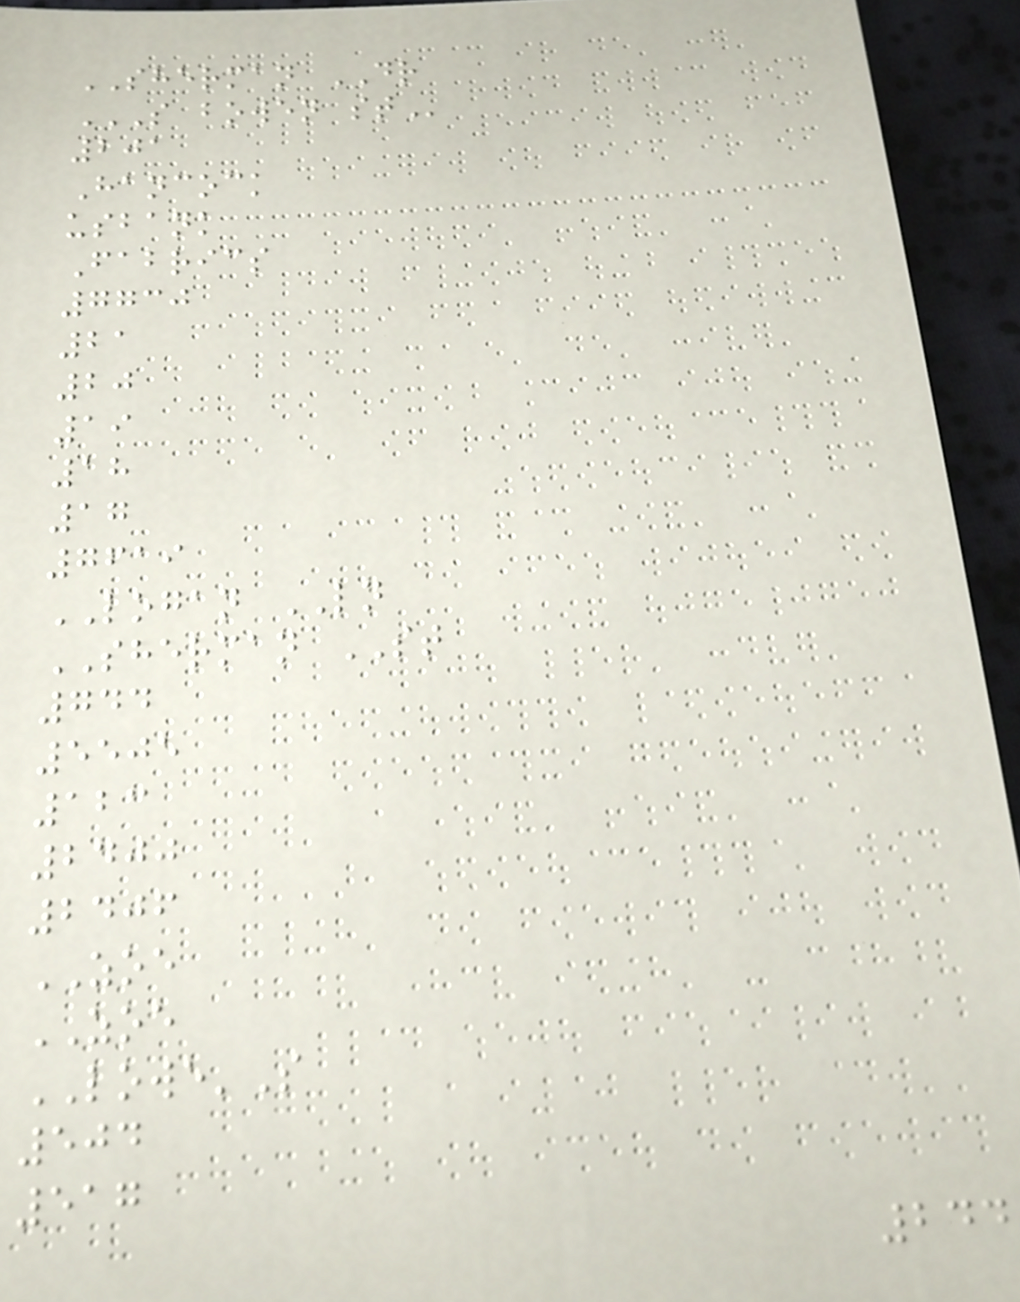SHERMAN DR
S BOWEN ST
201
Hancock
usbank
Fabrics
7730
21
20
19
18
17
7619
LOGAN LN
SHERMAN ST
744
5505
123
2400
2406
ZOE
ZOE
LOWE'S
504
517
244
